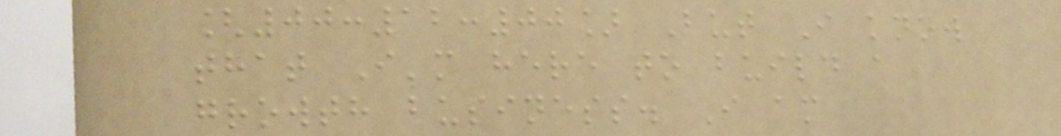[00:12:00] But I know
that I'm here to build a
growth business. I am
